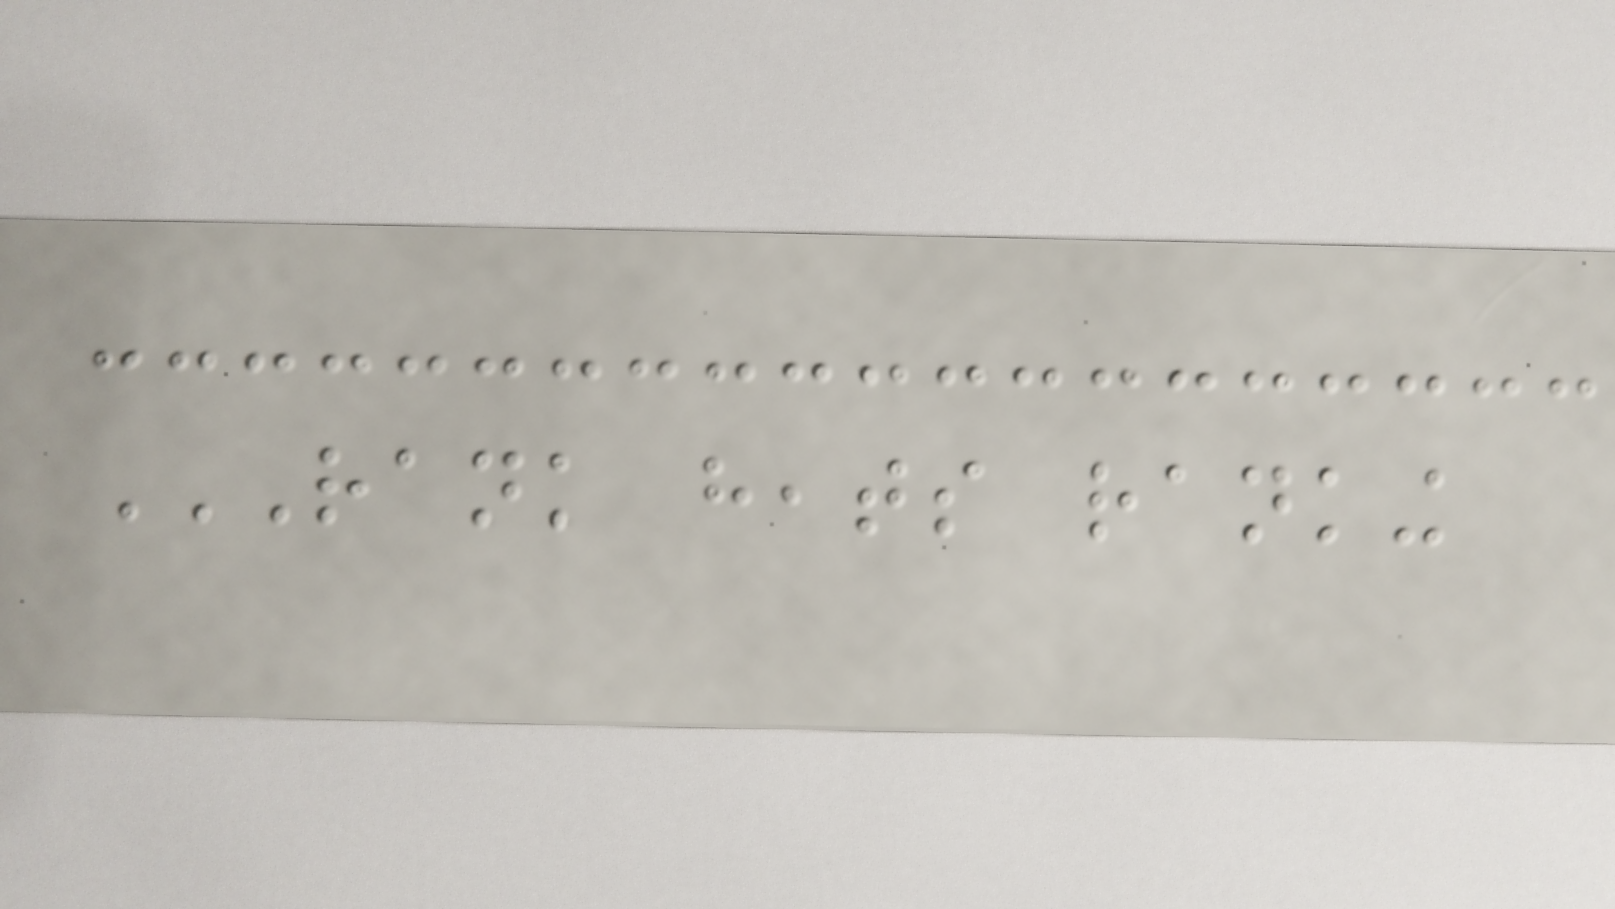RANK HEATS RANKING
